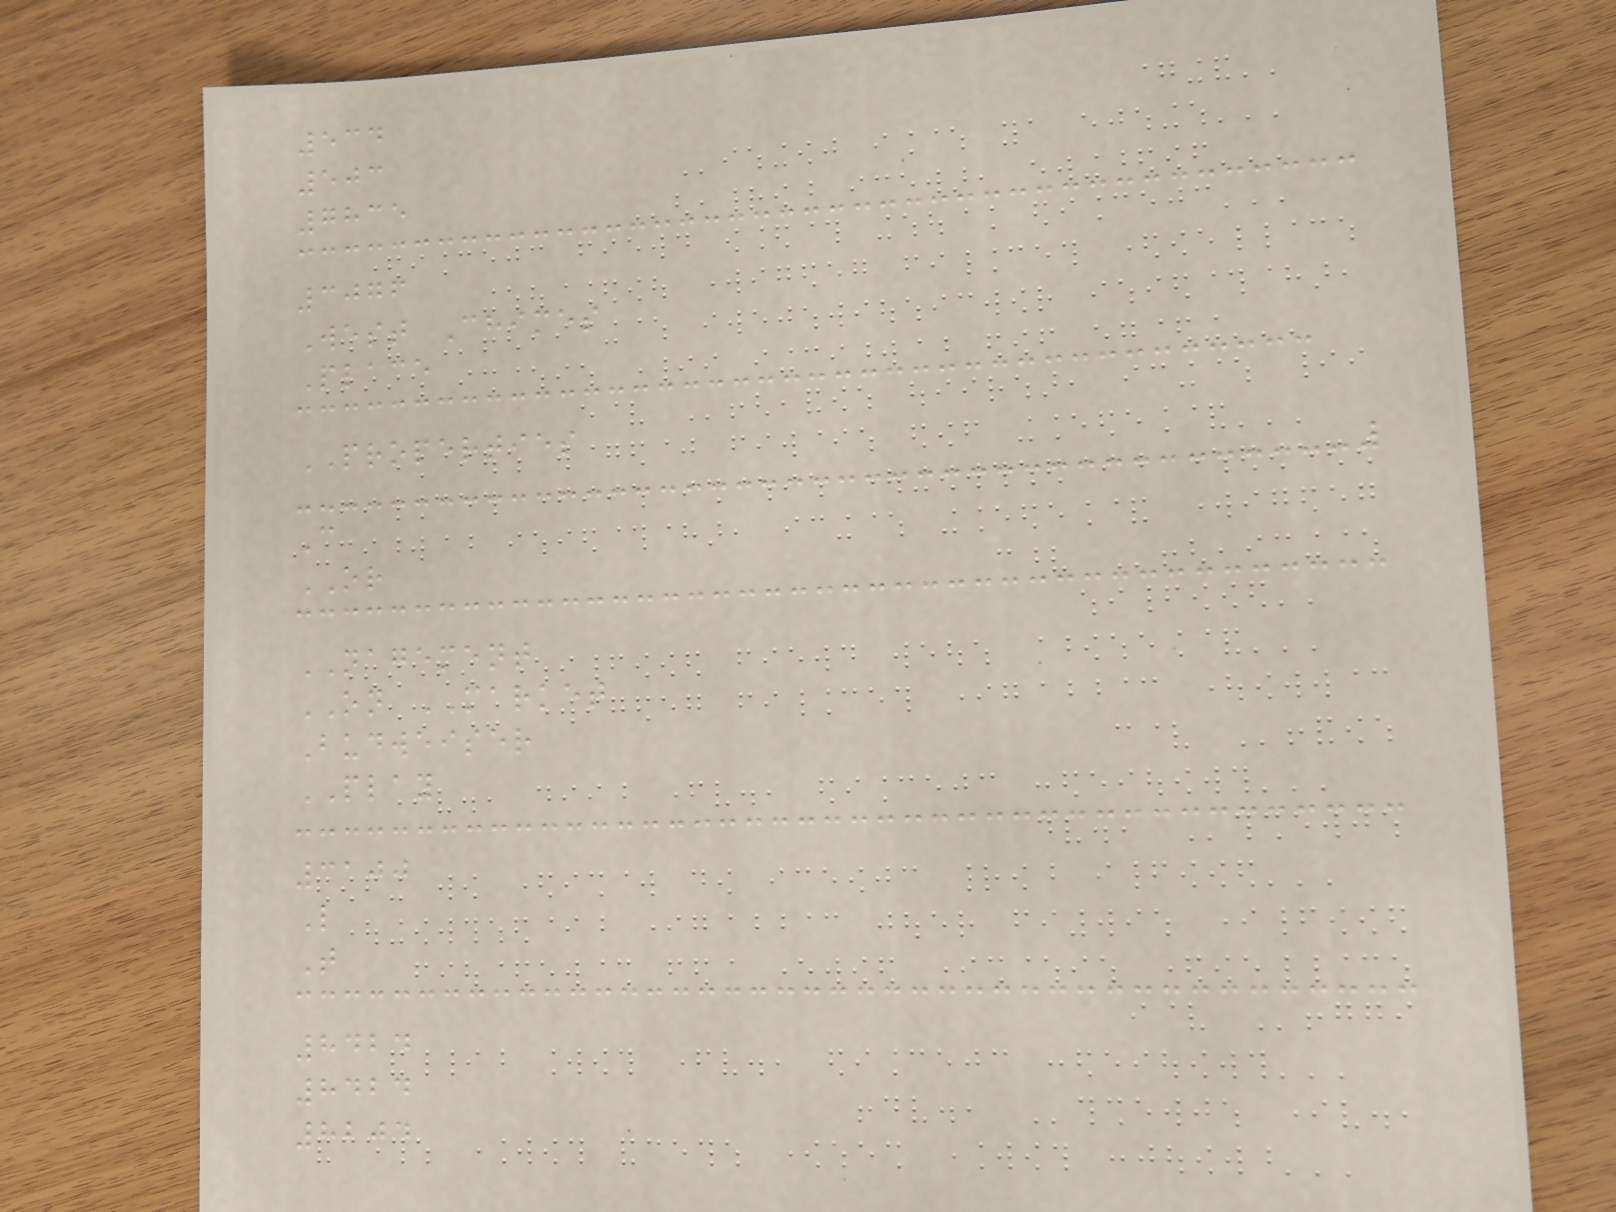534
503
7835
3076
West Chimes
Place
PROPERTIES
C
OR
NAGEMENT
ON MARKET
Budweiser
PLAY
3100
L
T
8424
8424
8204
